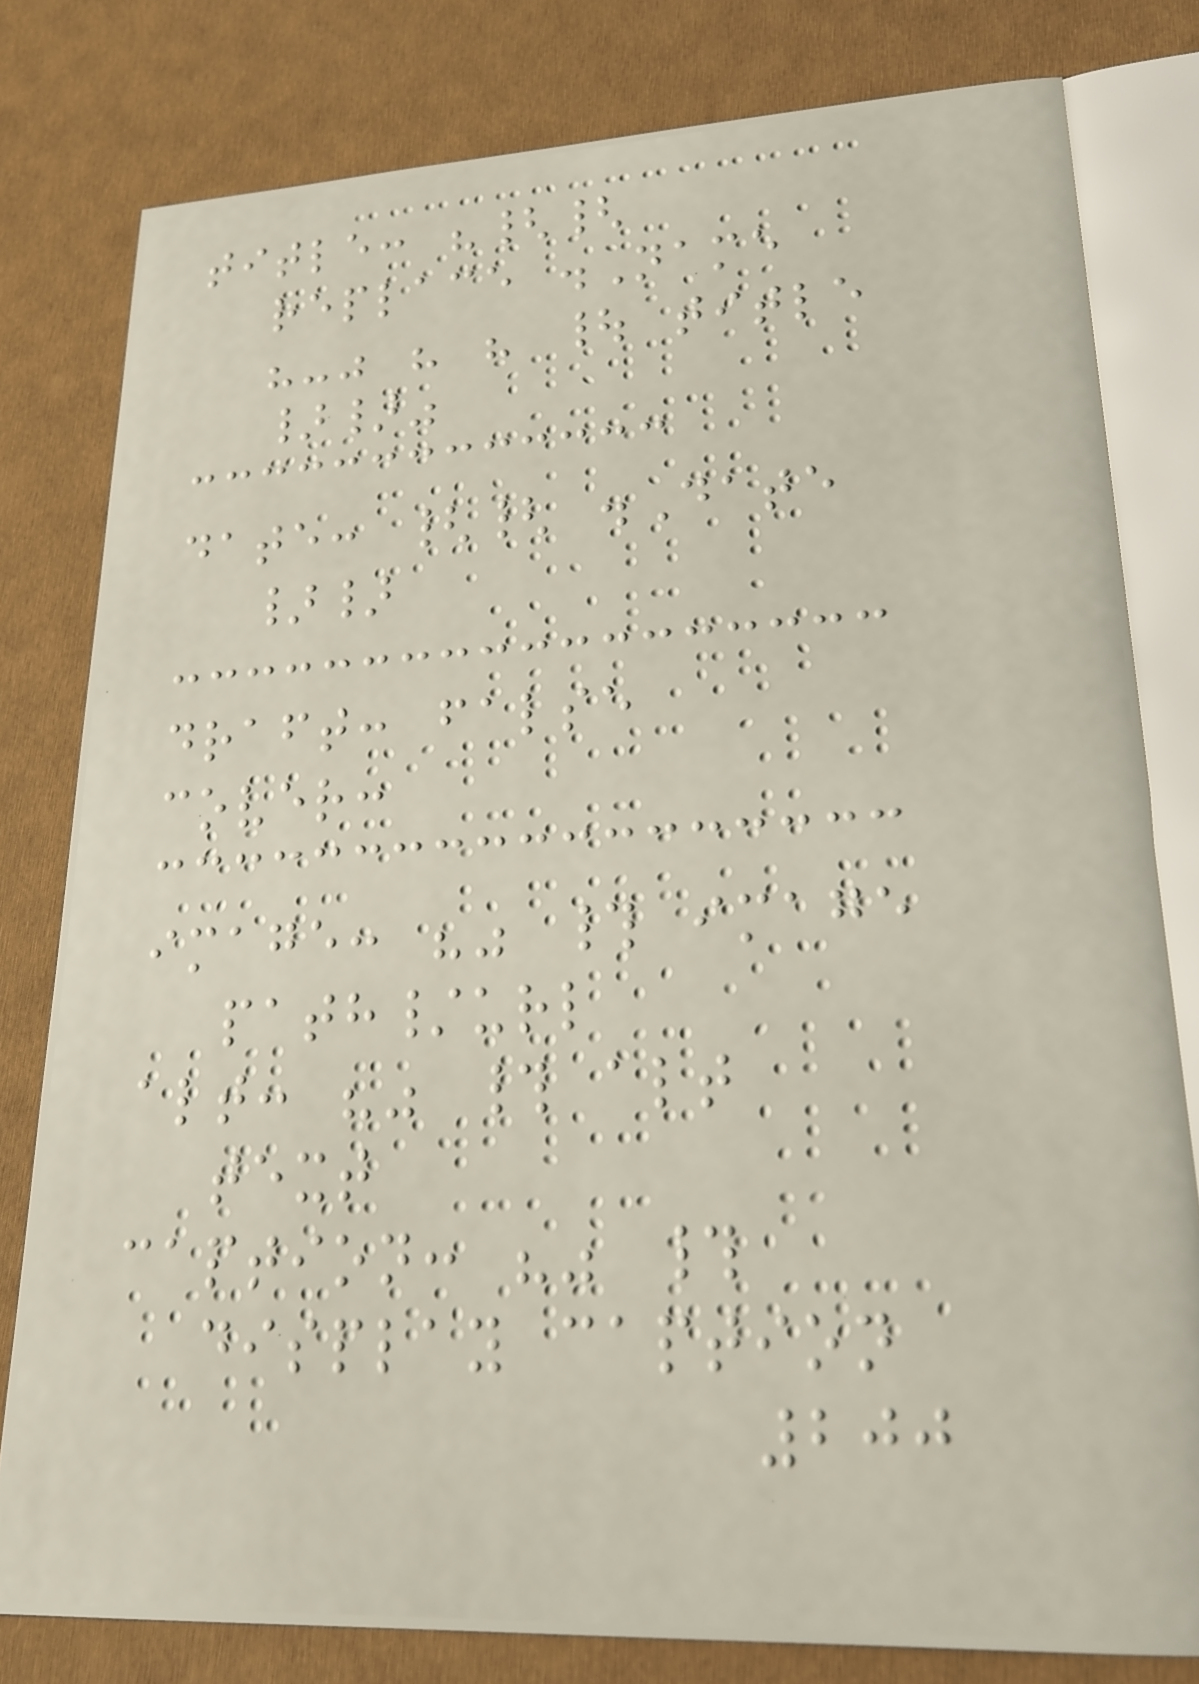title: "{{
replace .Name
"-" " " | title
}}"
date: {{ .Date
}}
draft: false
cover:
image: "" # image
path/url
alt: "" # alt
text
caption: "" #
display caption
200
